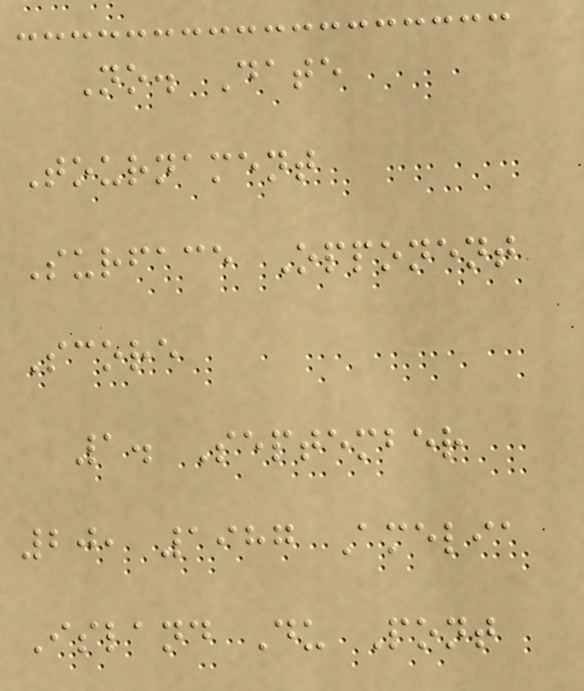No. Date
Tournament
Surface Opponent
Score
1. September
20, 1987 Amelia
Island Du Pont
